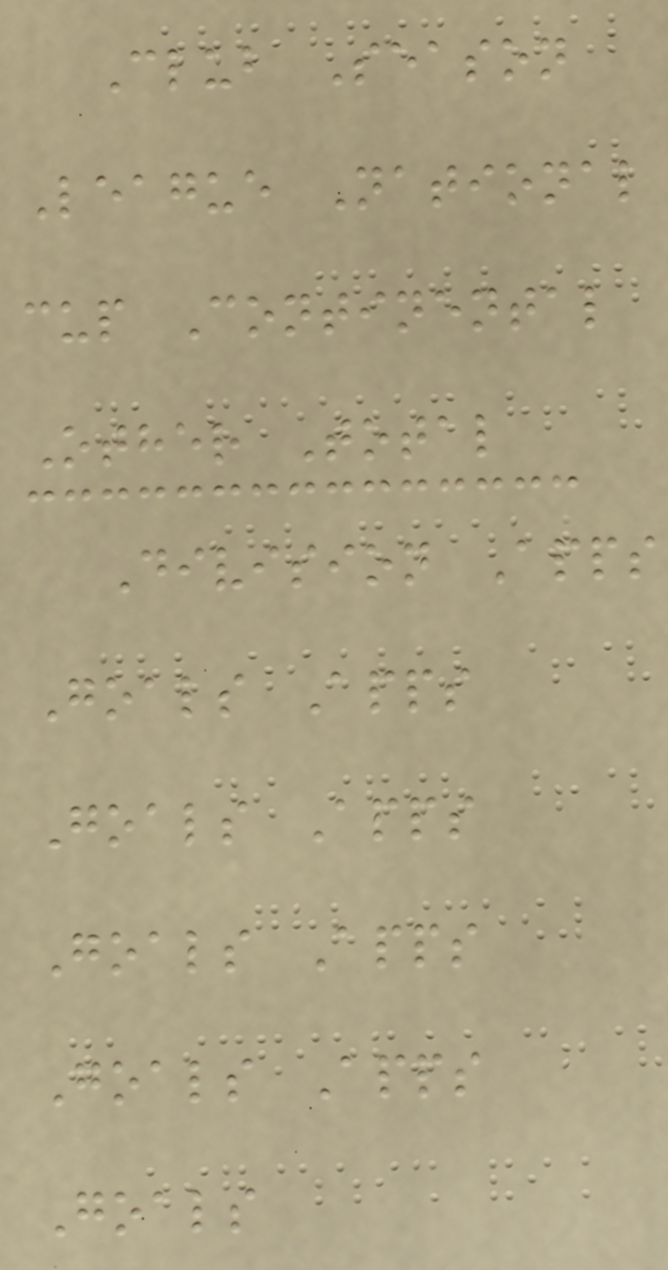Club Season
League National
cup Continental
Other Total
Division Apps
Goals Apps
Goals Apps
Goals Apps
Goals Apps
Goals
